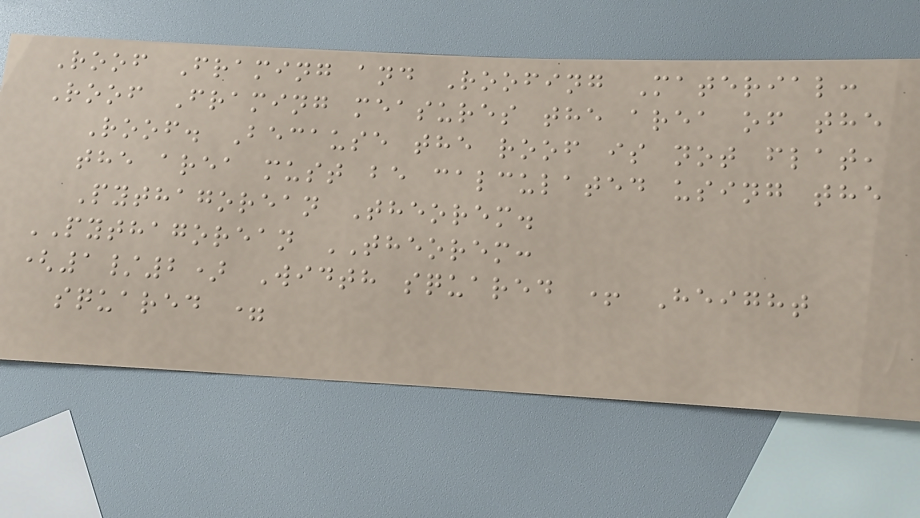Roof Framing and Roofing Material:
Roof Framing measures the area of the
Roof. Because the roof is not flat,
the area must be calculated using the
Pythagorean Theorem.
PYTHAGOREAN THEOREM:
(1/2) Width squared + Height
squared =
